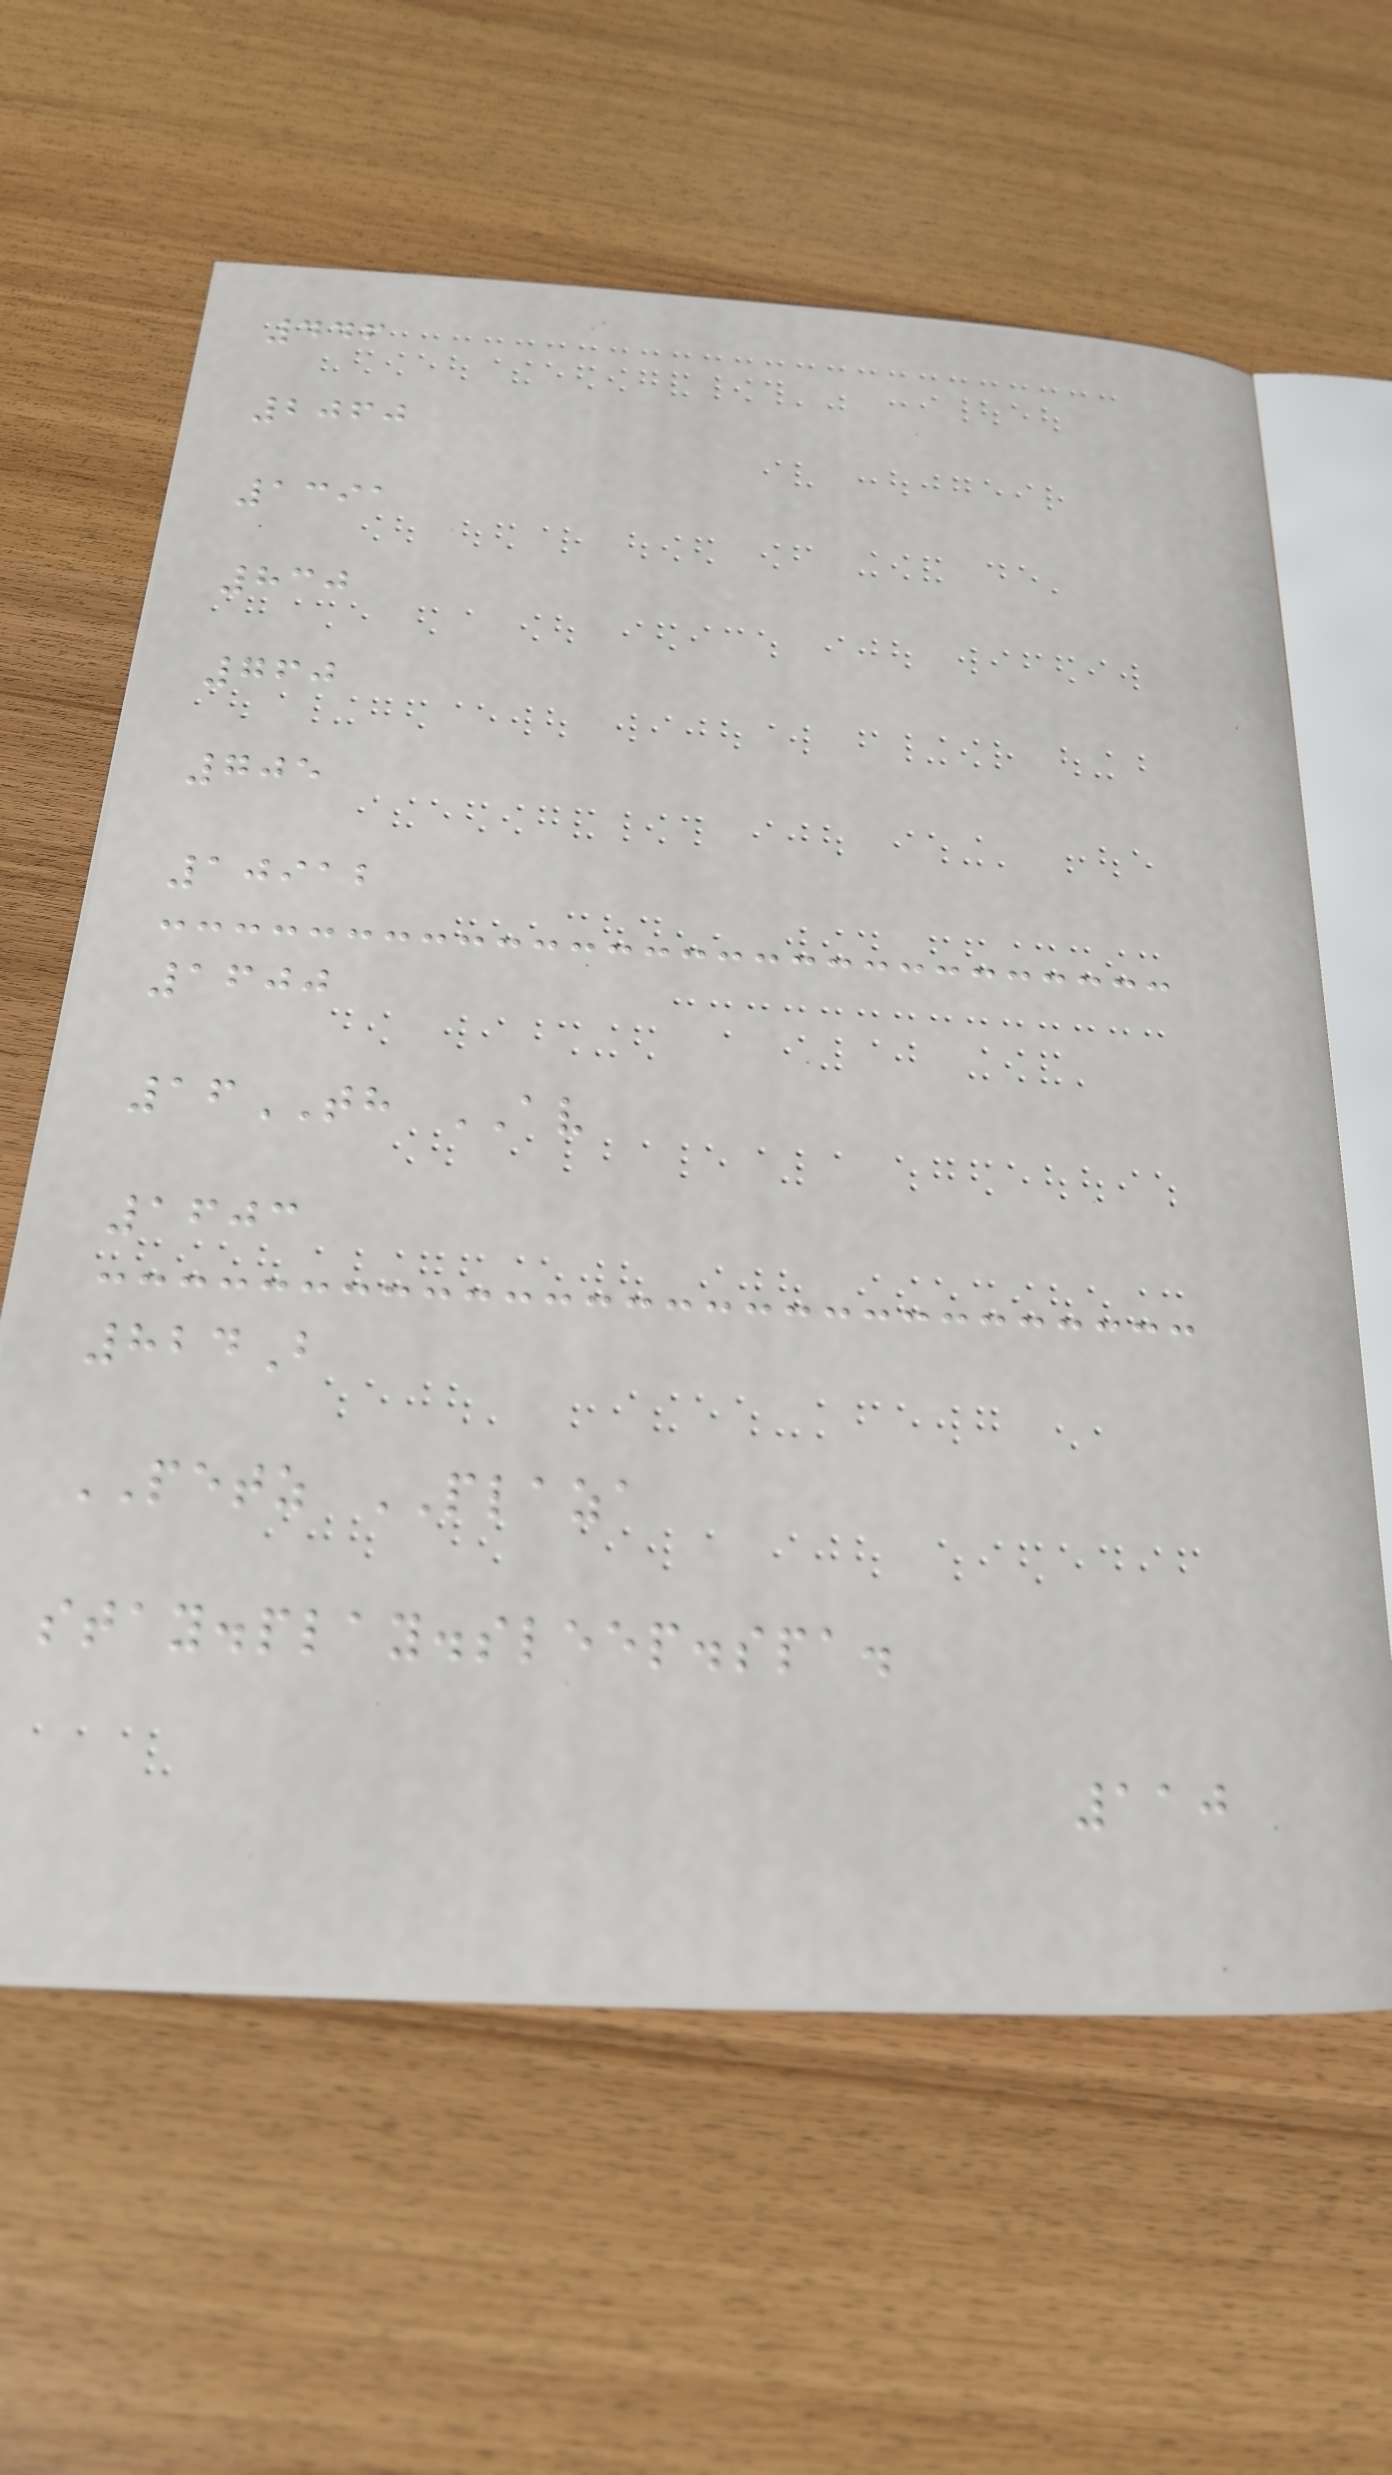446
2060
1391
830
760
705
10912
1600
16TH AV
1603
824B
PETZ PLAZA
stay.play.sleep.spa.
110
